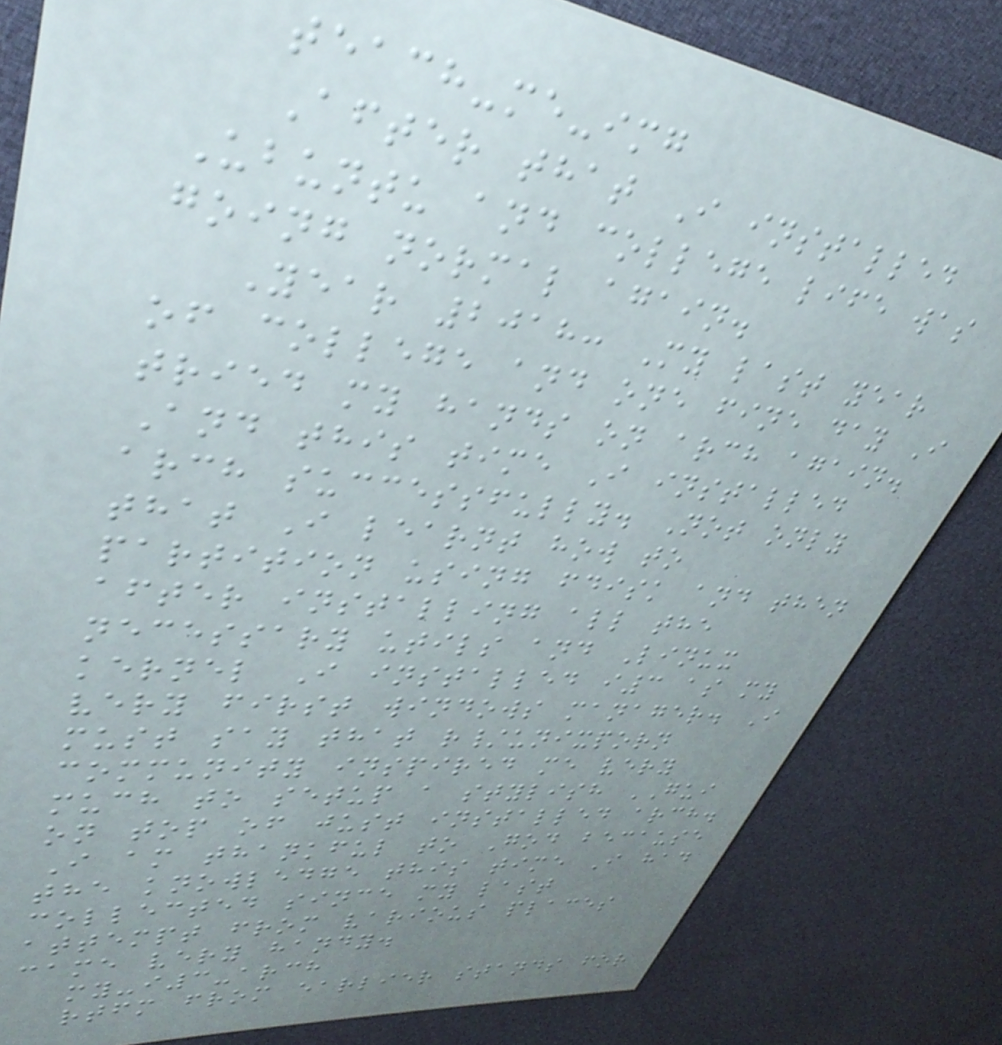teach-me-img
After that I installed
Ubuntu and college life was
going normal again.
Year 2018: My last year
of college and one fine day I
tried my hands on arch again.
And this time I installed
arch successfully. Not only
that I learnt how to
partition using fdisk and then
after installing all the
necessary utils and Linux
kernel I installed i3 as my
very first windows manager. I
must say that r/unixporn
community inspired me very
much to setup a stylish GUI
on top of just installed arch.
I am thankful to God because
the knowledge this time I had
collected since my last
attempt from various places
came very handy.
my-i3-arch
rtfm from earlier stands for
